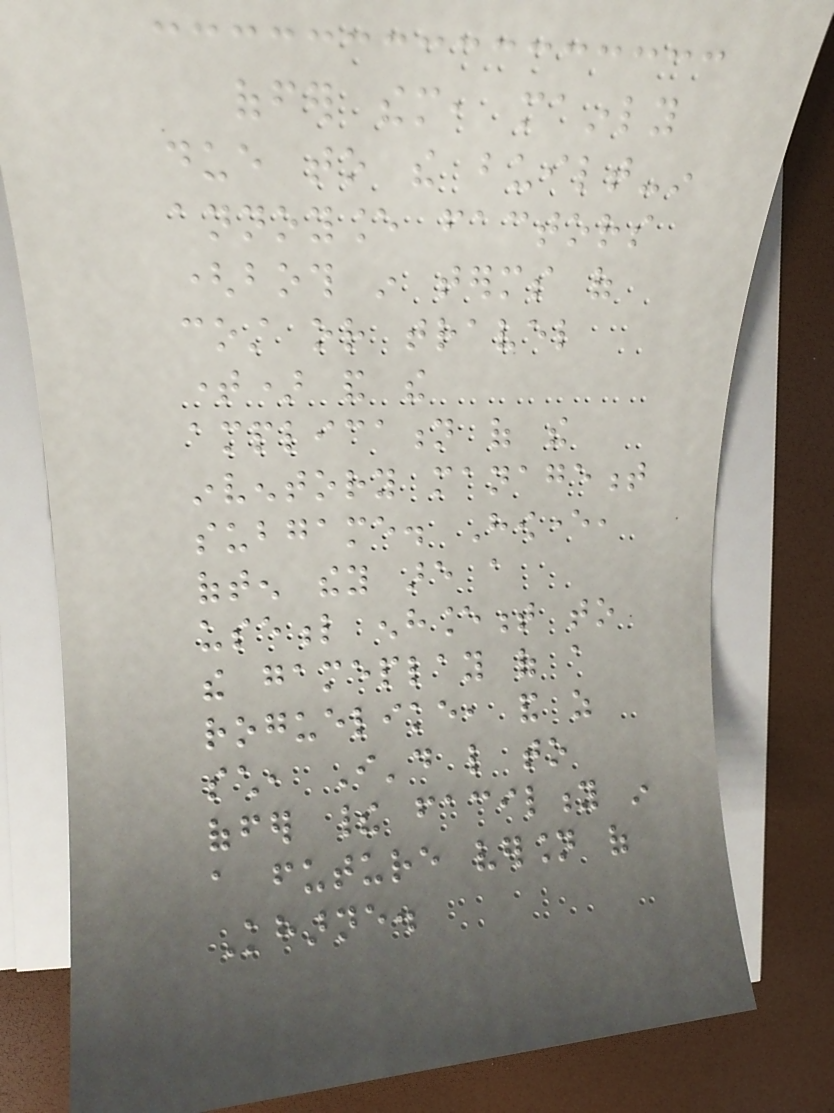offer them, mainly
due to the built-in
annoyance factors
(both in terms of
cost or travel
time) and the
amplication of the
inventory management
subgame. However,
often they are a
useful enhancement to
the gameplay of a
roguelike, and as
such, I'd like to
offer their facility in
a future version of
Kharne.
